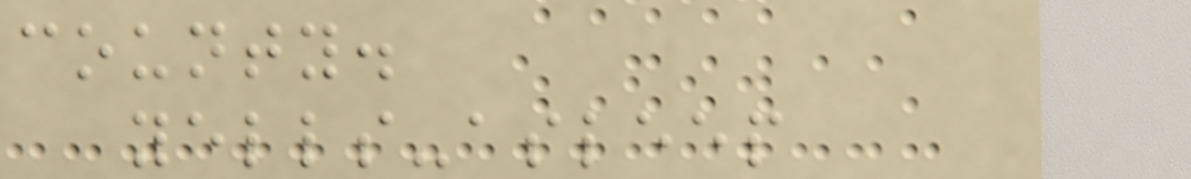county.
yells-asleep
